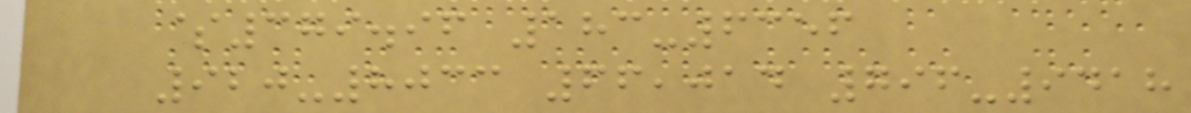$379.96 183-6356
920-8033 66,014 796-9418
